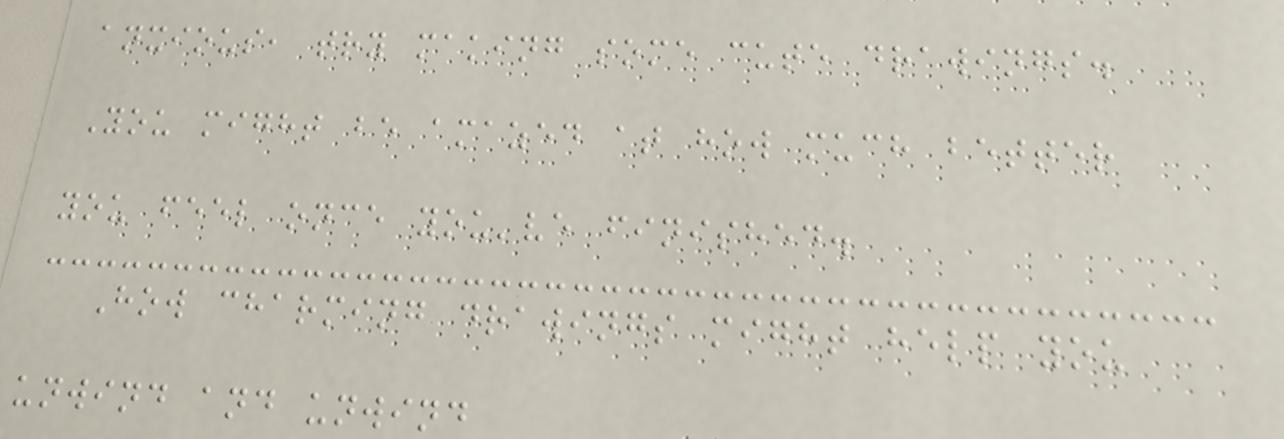anxious, try making some cute drawings.
You might be amazed at how much better
you feel once you've finished.
How charming drawings might help you
unwind and unwind
